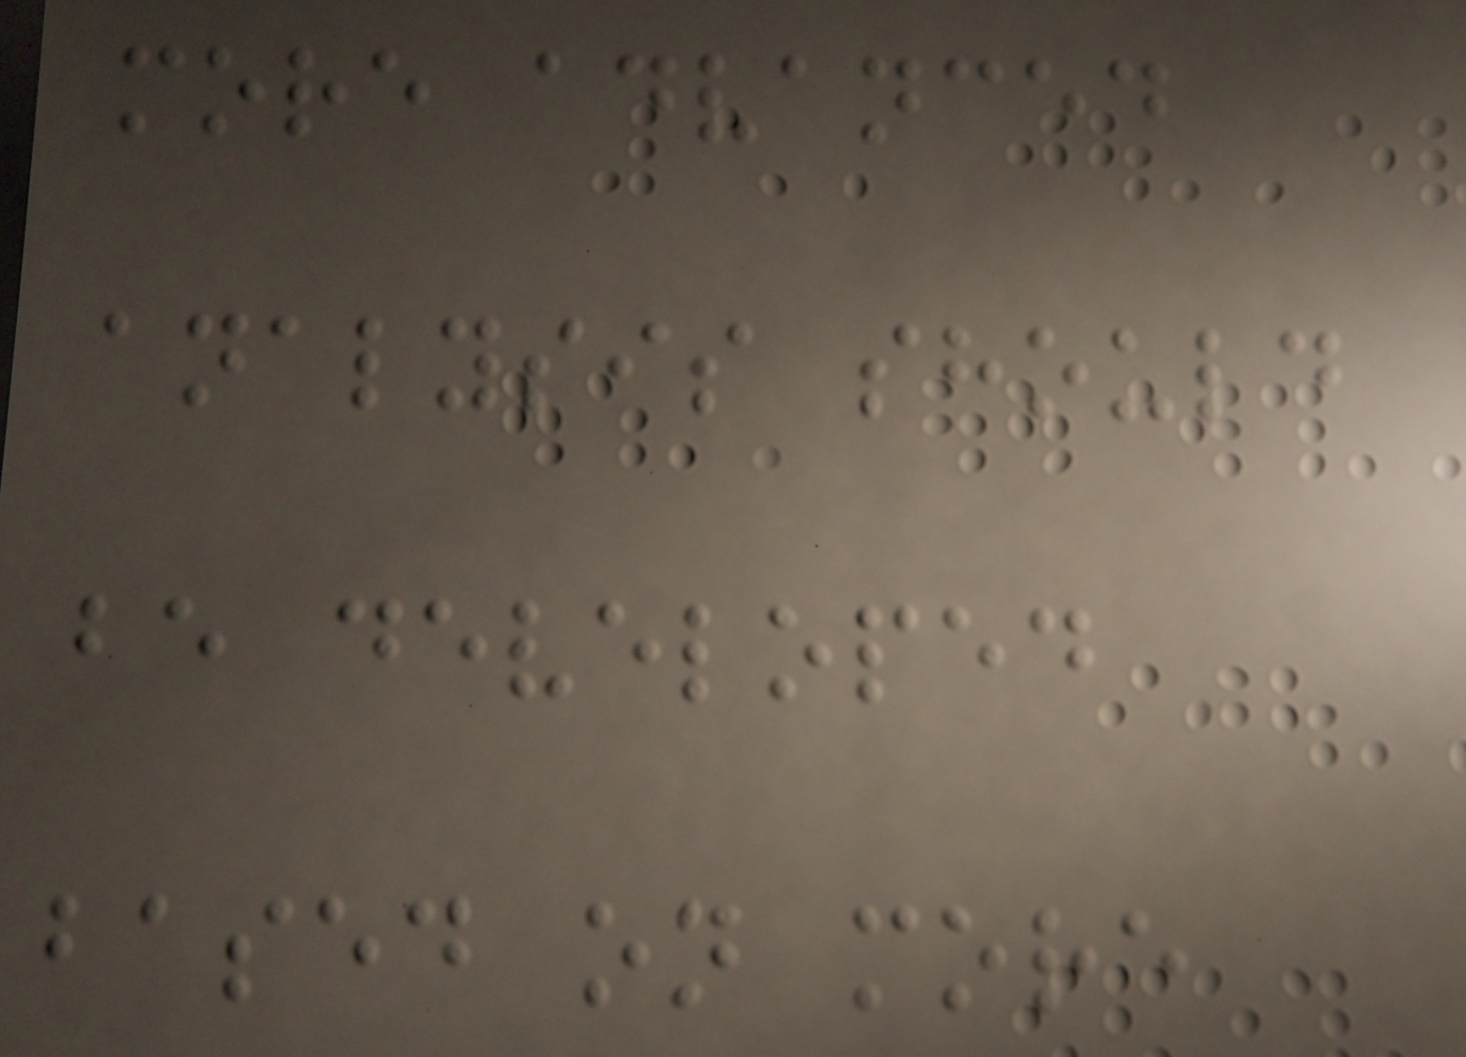more advanced
analysis should
be developed
based on more
